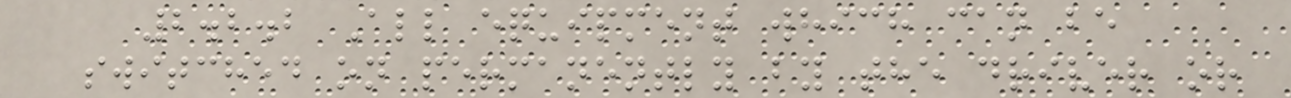2.2.2 All equipment which can be
switched on permanently by the driver or
